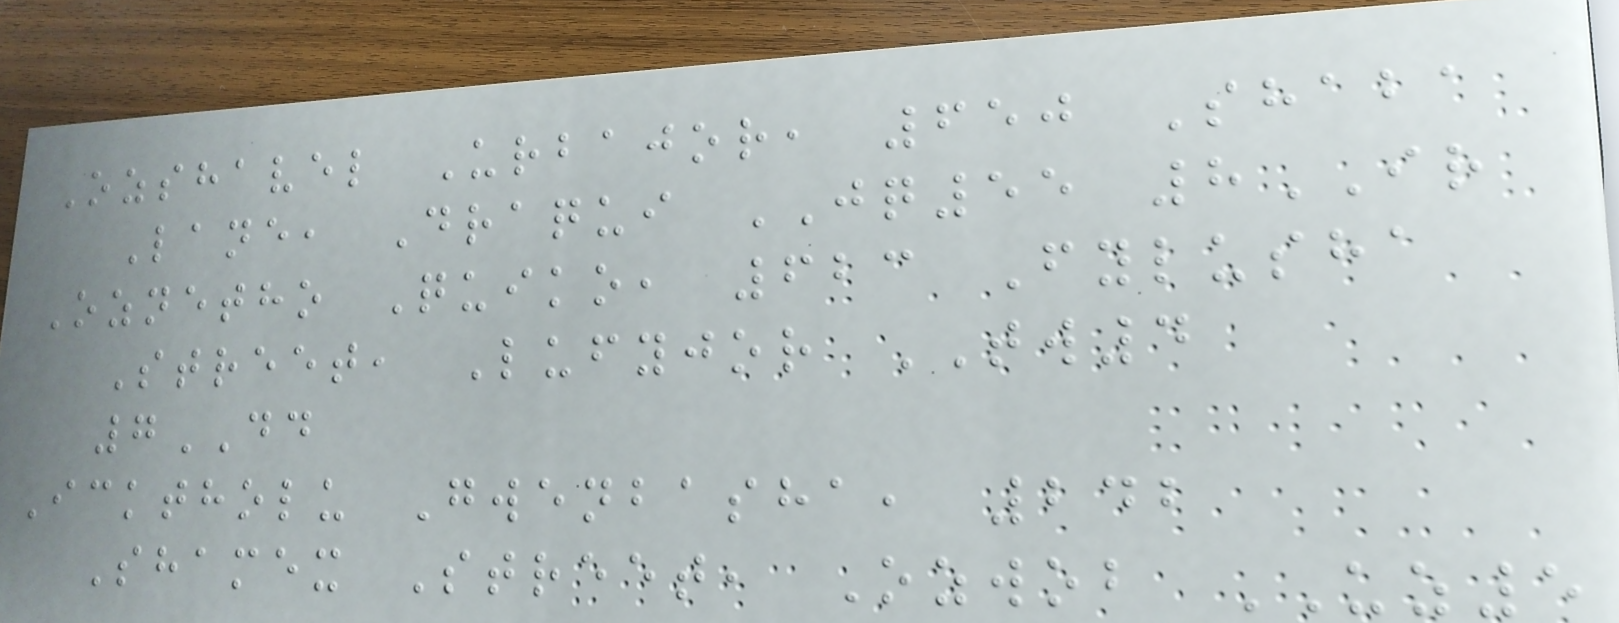Ozshavel Urbajor, 650 Shaba
Lane, Draqui JQ55 8IR
Oznetho Quiko, 623 Fylusha
Street, Lufyjor TW4
7DD
Icktholu Gwenbasha, 242
Shamex Street, Ozwob UZ5
